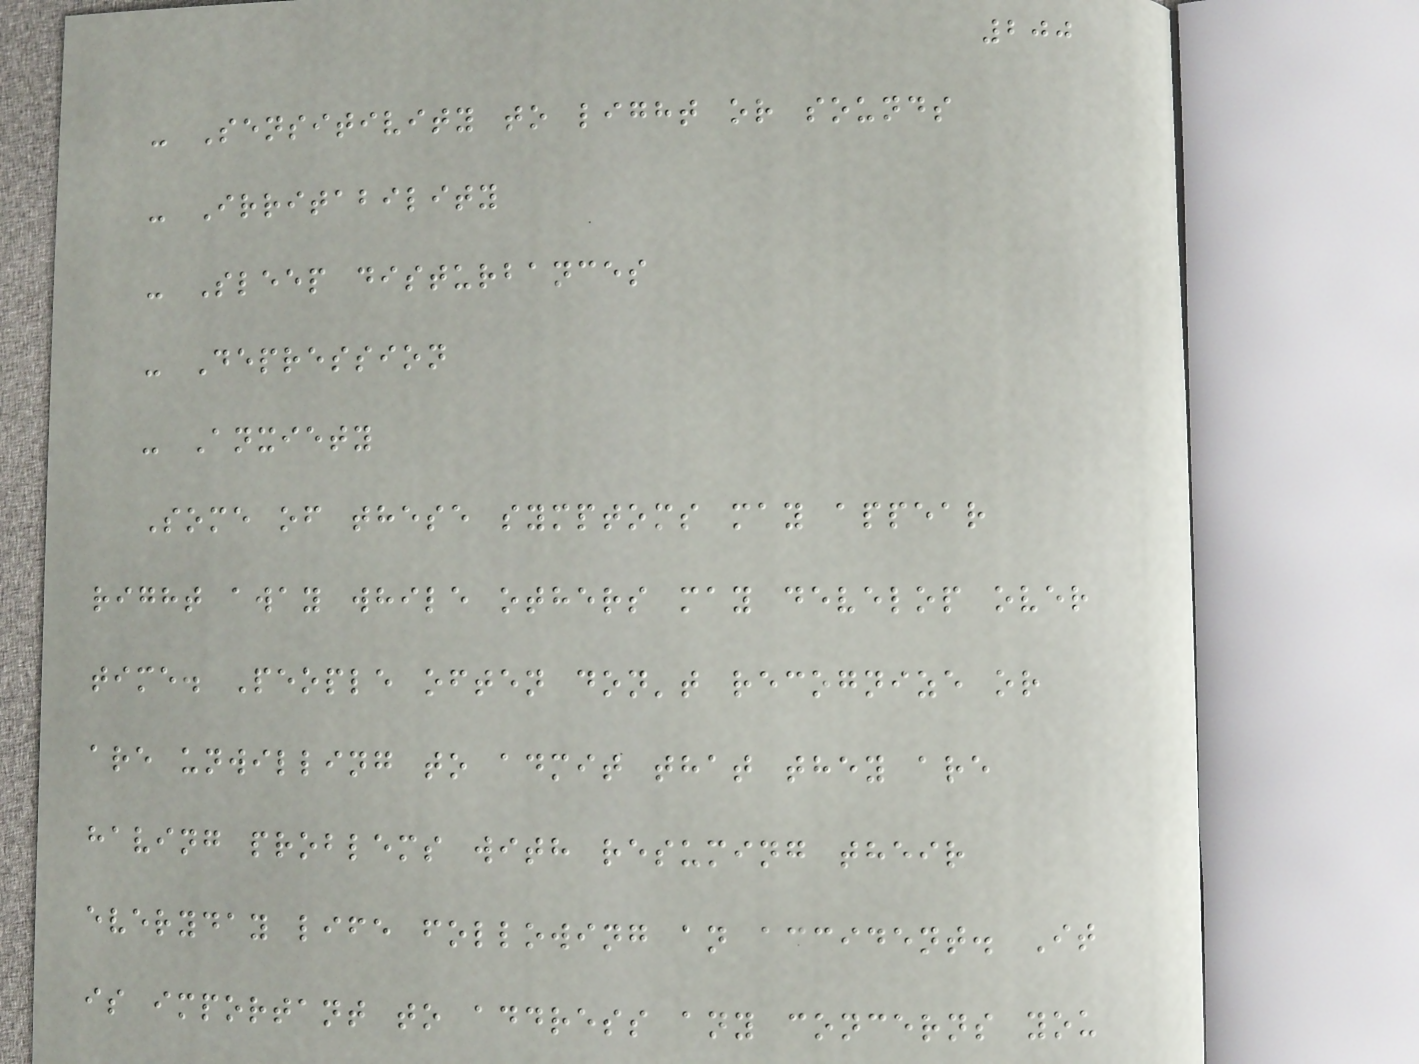200
- Sensitivity to light or sounds
- Irritability
- Sleep disturbances
- Depression
- Anxiety
Some of these symptoms may appear
right away while others may develop over
time. People often don't recognize or
are unwilling to admit that they are
having problems with resuming their
everyday life following an accident. It
is important to address any concerns you
